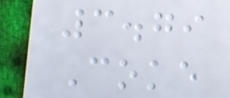3.79
Coke
